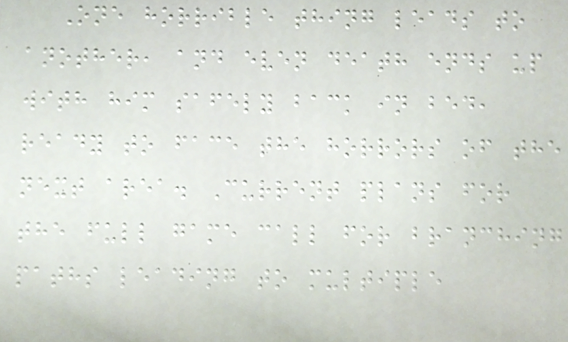One horrible thing leads to
another, and even death ends up
with him safely back in bed,
ready to face the horrors of the
next area. Current plans for
the full game call for branching
paths leading to multiple
